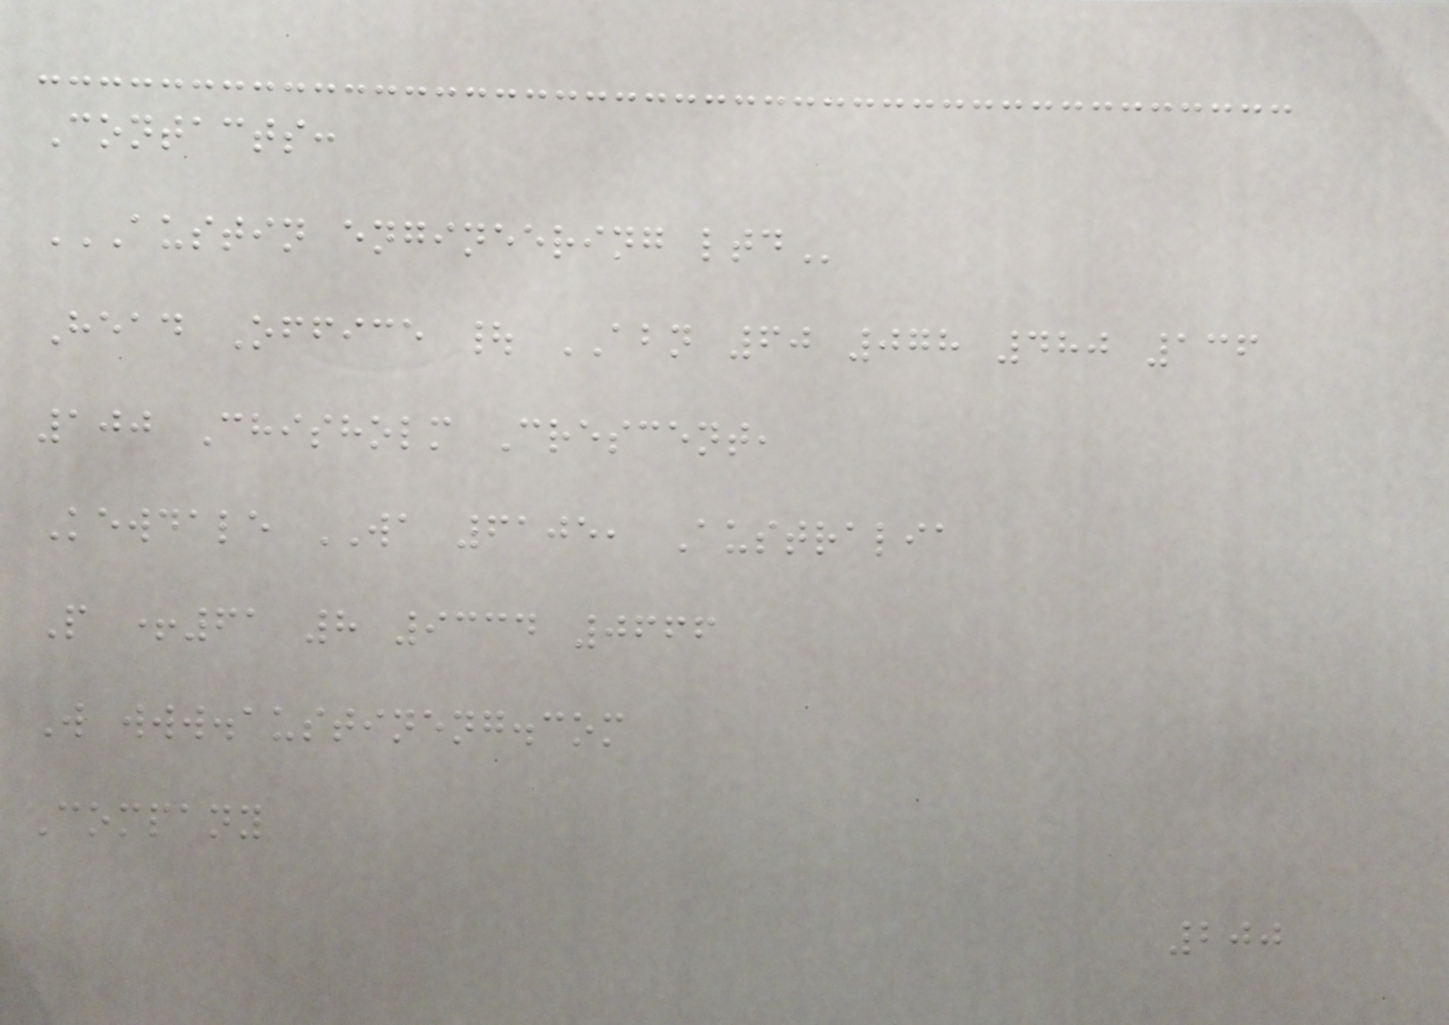Contacts:
AUSTIN ENGINEERING LTD
Head Office | ABN 60 078 480 136
100 Chisholm Crescent,
Kewdale WA 6105, Australia
P +61 8 9334 0666
W www.austineng.com
Company
200
